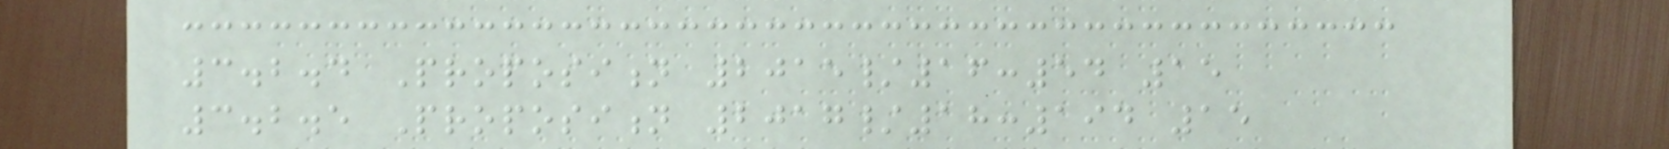3.2.4 Proposition 2015/16:54 15
3.2.5 Proposition 2017/18:194 15
